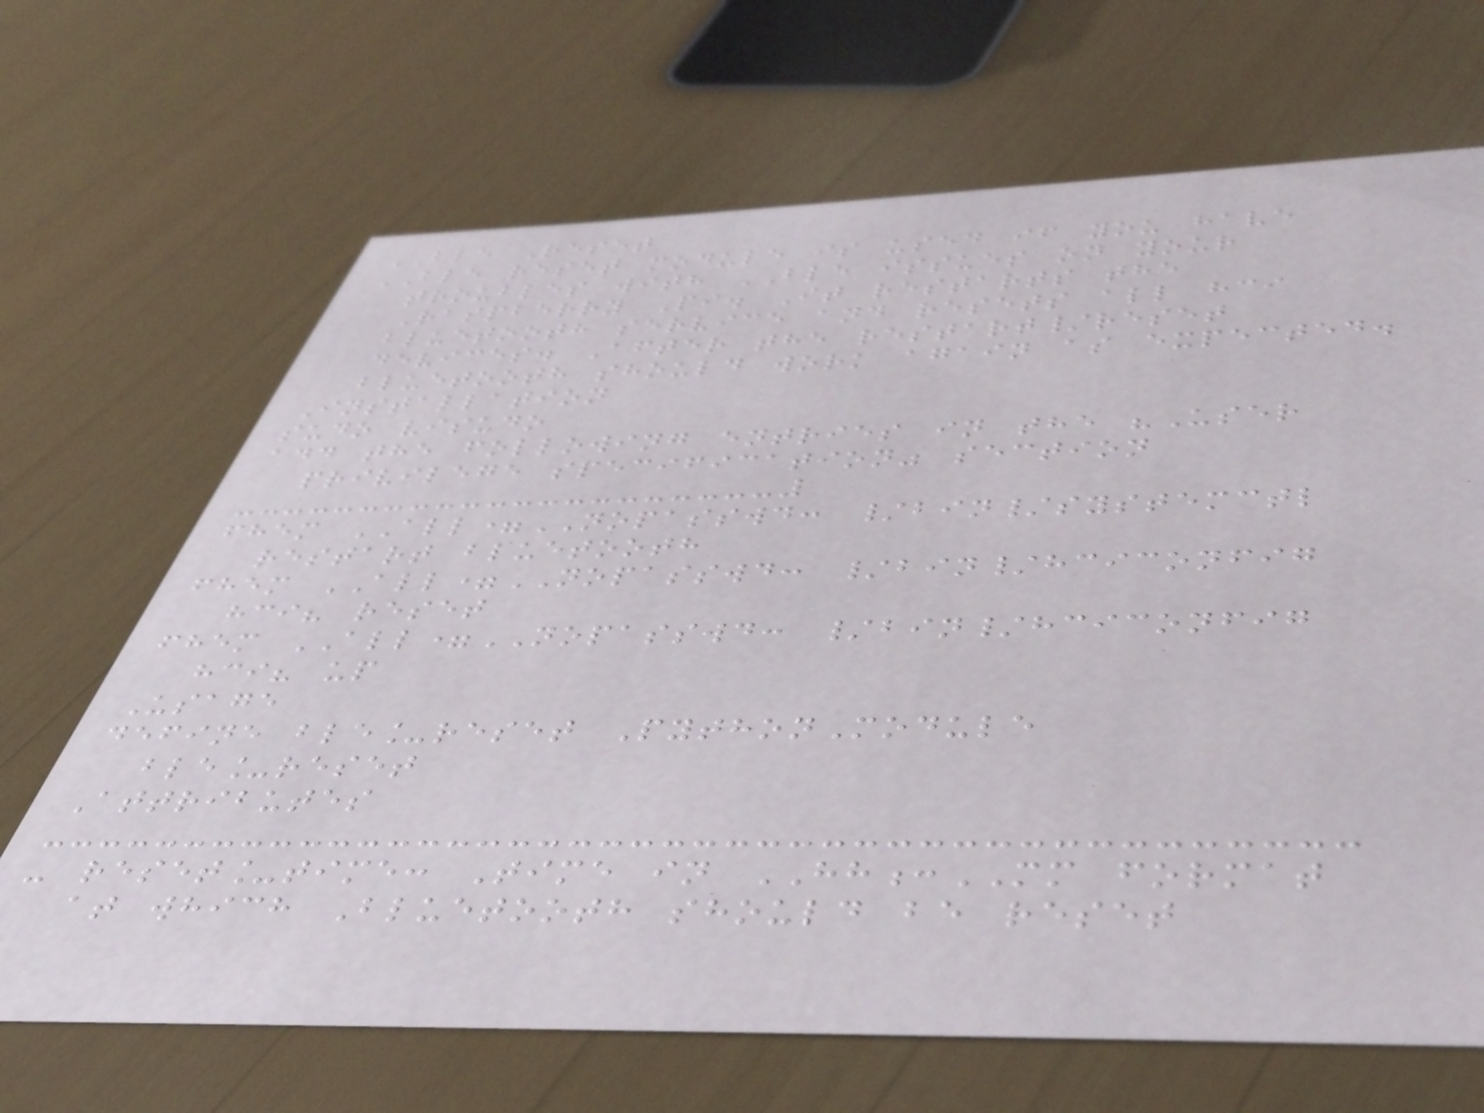BLE Reset
BLE reset module is used if you have
troubles with BLE issues on your
Raspberry Pi. It restarts the
bluetooth service and resets all hci
devices. After the restart/reset
bluetooth should work again as expected.
Installation
sudo visudo
add the following entries in the "User
privilege specification" section
fhem ALL=NOPASSWD: /bin/systemctl
restart bluetooth
fhem ALL=NOPASSWD: /bin/hciconfig
hci? reset
fhem ALL=NOPASSWD: /bin/hciconfig
hci? up
Usage
define ble_reset PythonModule
ble_reset
Attributes
- reset_time: Time in HH:MM format
at which Bluetooth should be reset
